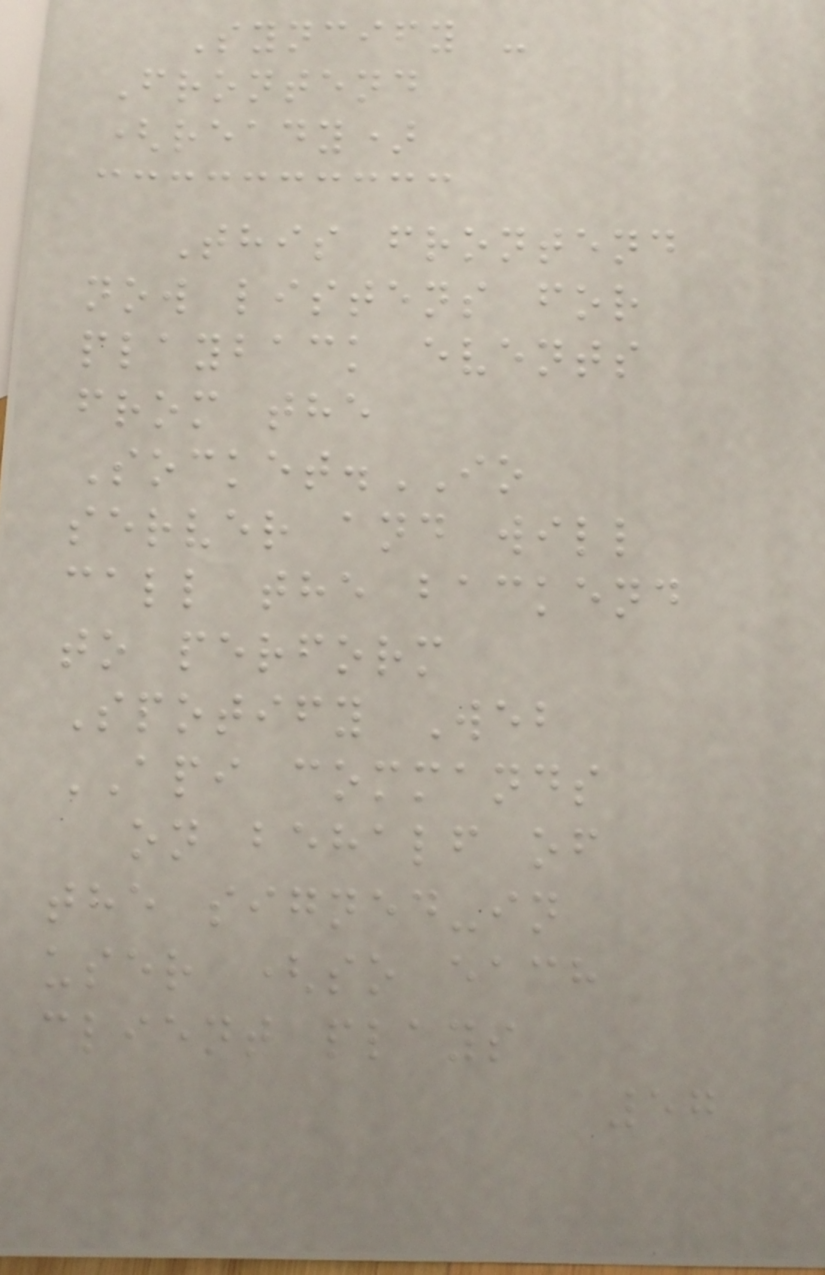Syncify -
Frontend
(ready)
This frontend
now listens for
playback events
from the
Socket.IO
server and will
call the backend
to perform
Spotify Web
API commands
on behalf of
the signed-in
user (so each
client plays
57
